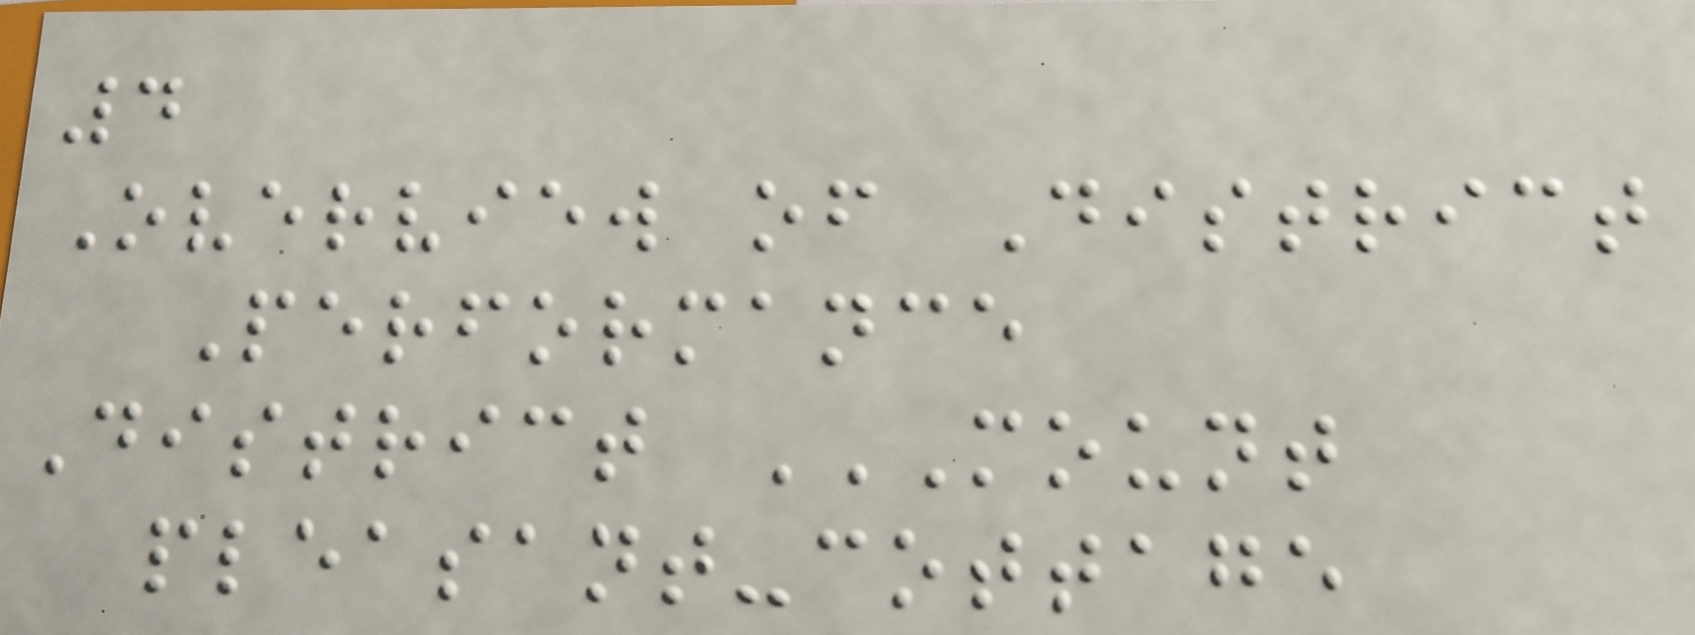4
Overview of District
Performance
District MOUNT
PLEASANT-COTTAGE
